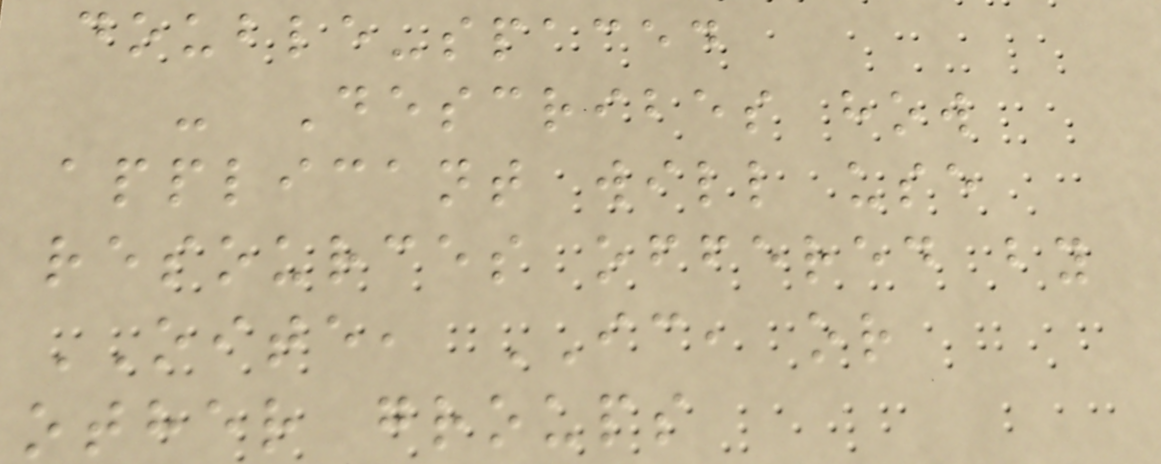double-spaced
- Describes how
applicant will use
resources offered by
OITE, IC, or
other groups
